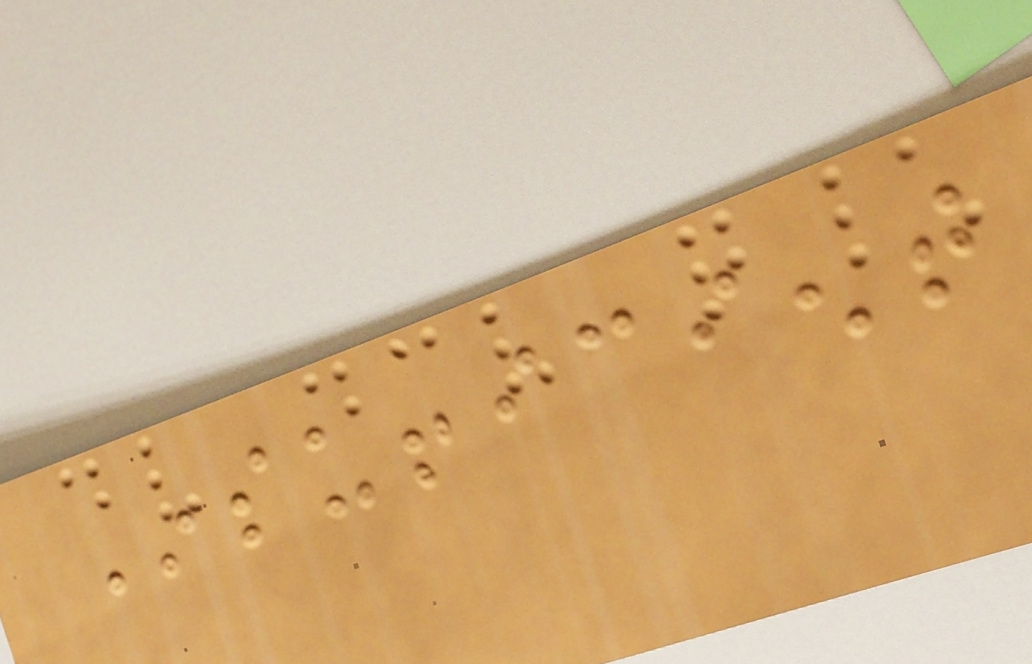Insufficient
